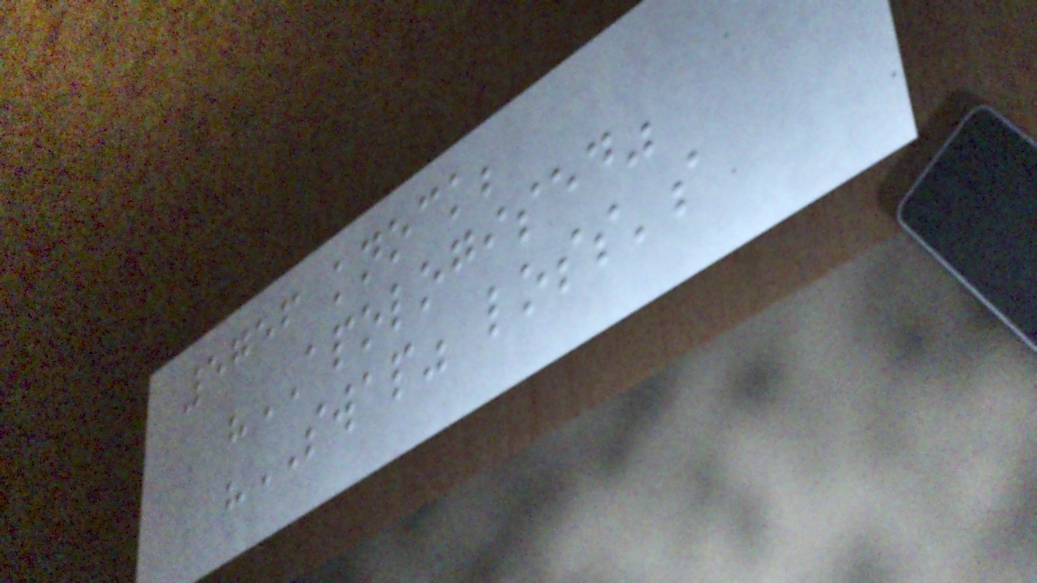5756 knock;
"APOLOGISED"
"SWAP" loss's
